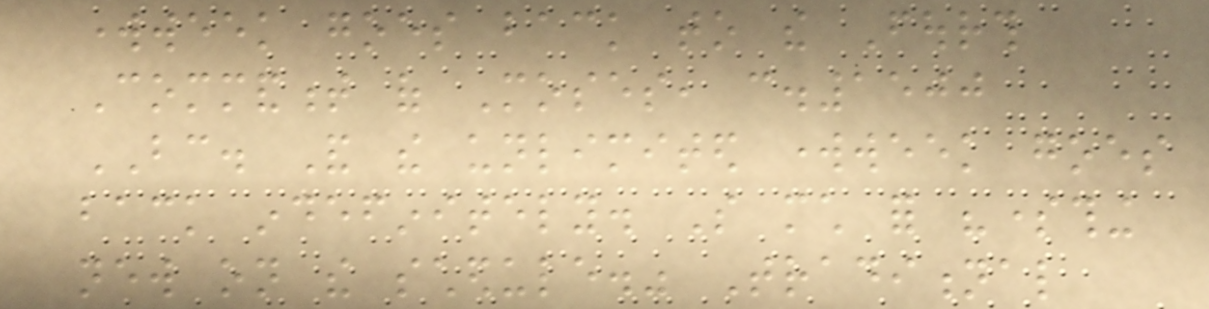workweek goes back to the Fourth
Commandment of Moses, c.1500
BC. And the unlimited workweek goes
back indefinitely. So much for "something
new on the schedule." Traditional
